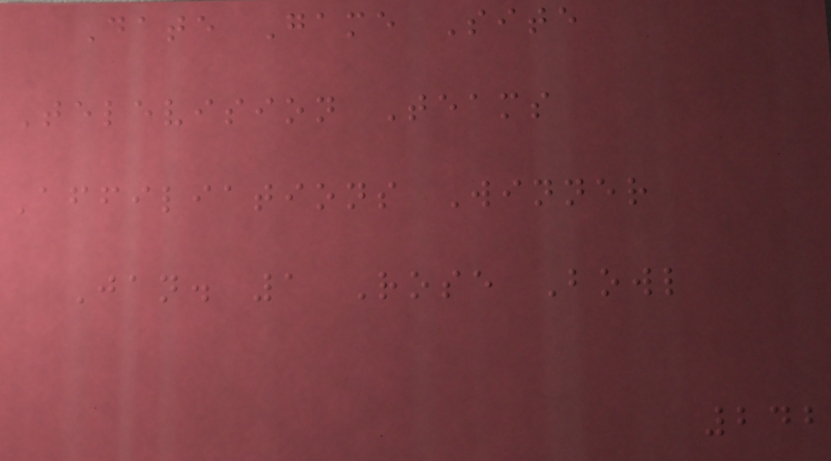Date Game Site
Television Teams
Affiliations Winner
Jan. 1 Rose Bowl
242
